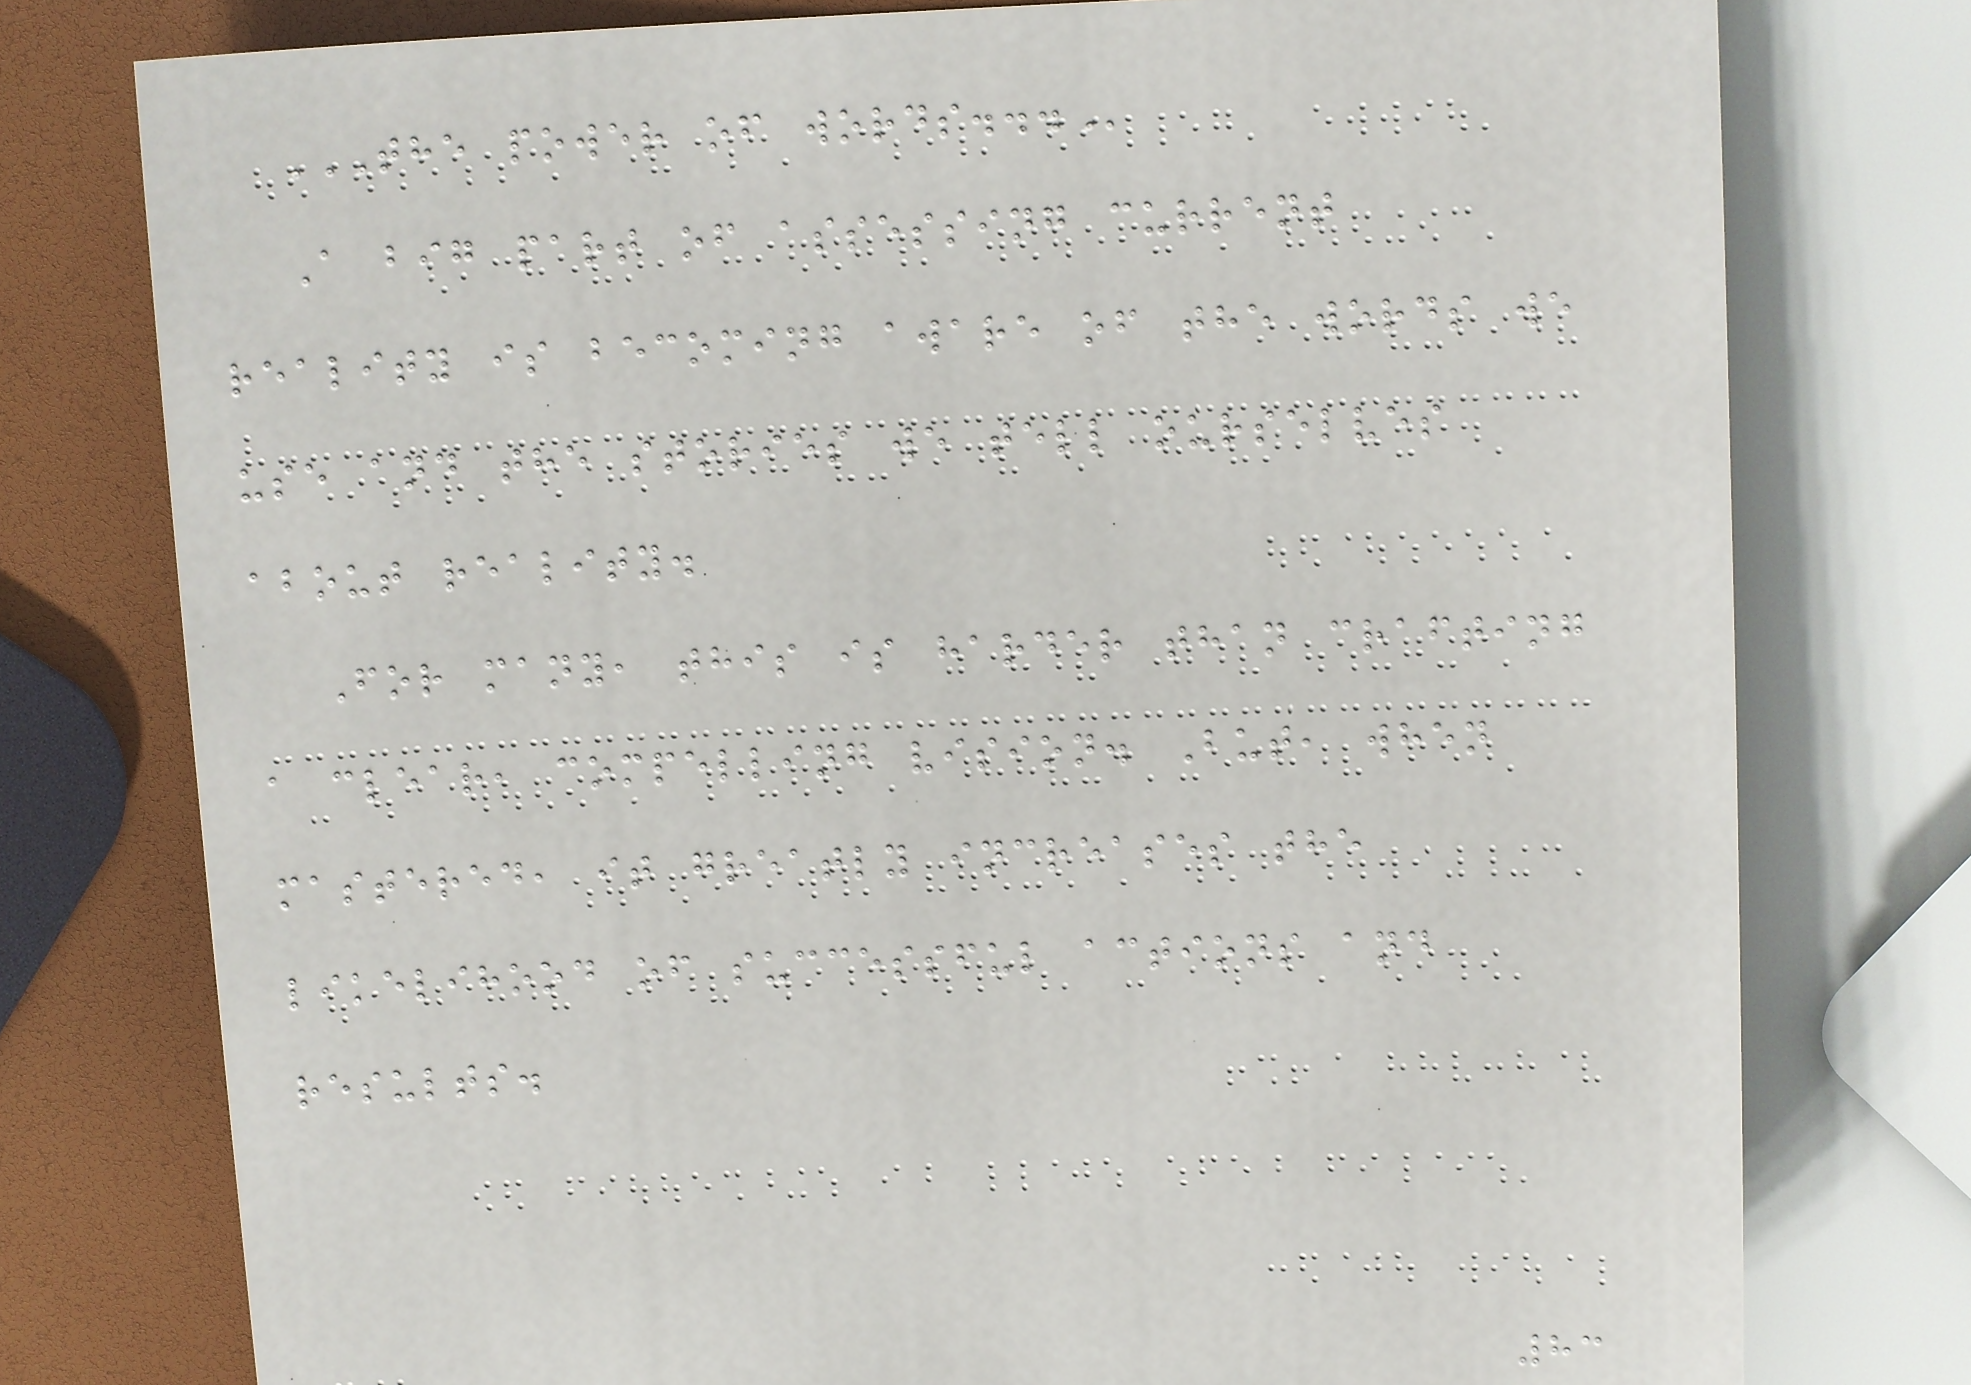THE POWER OF WORDS...
A big part of assessing current
reality is becoming aware of the words we
use and the stories we tell ourselves
about reality.
For many, this is harder than crafting
a clear, compelling vision. But, when
mastered, it greatly increases the
likelihood of successful actions and
results.
83
